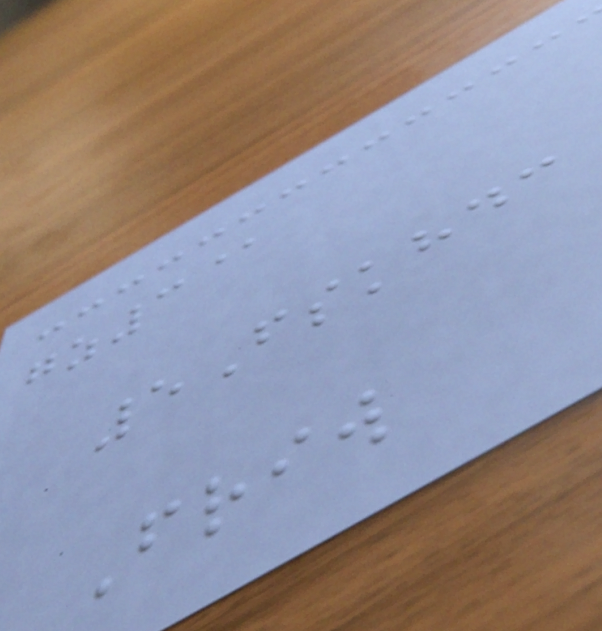gz3@
5Fskhdc
Friw
